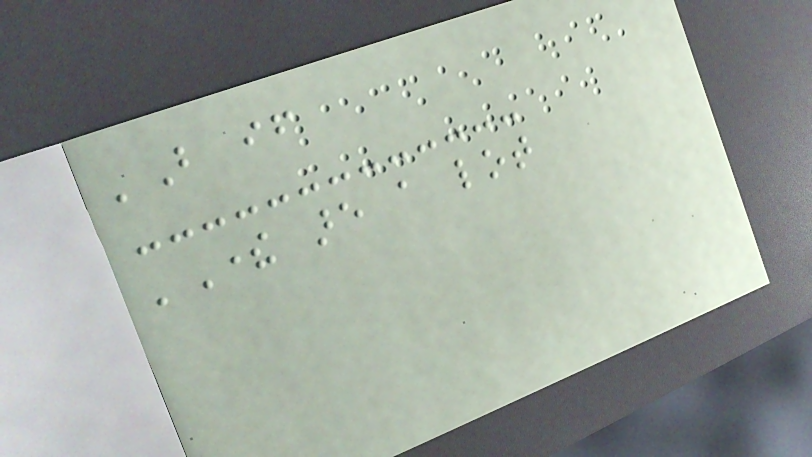'But if
'There are a lot
